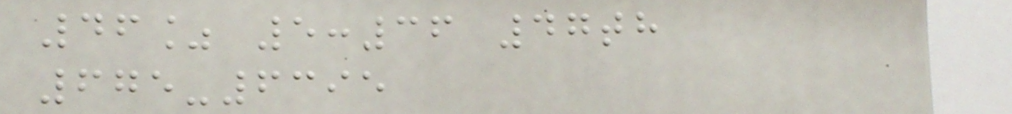46% 5:36 47th
675-6395
